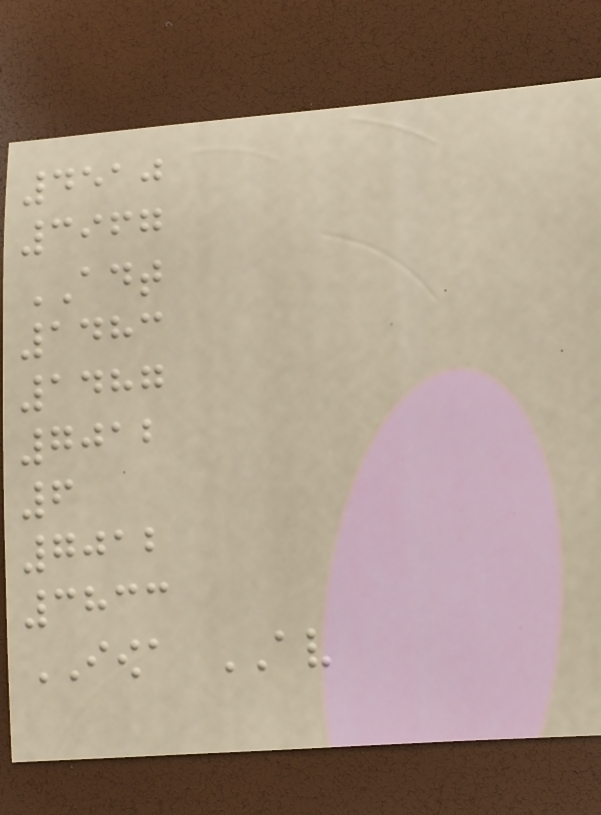4510
3967
ADT
1483
1487
7012
6
7012
3833
IOWA AV
